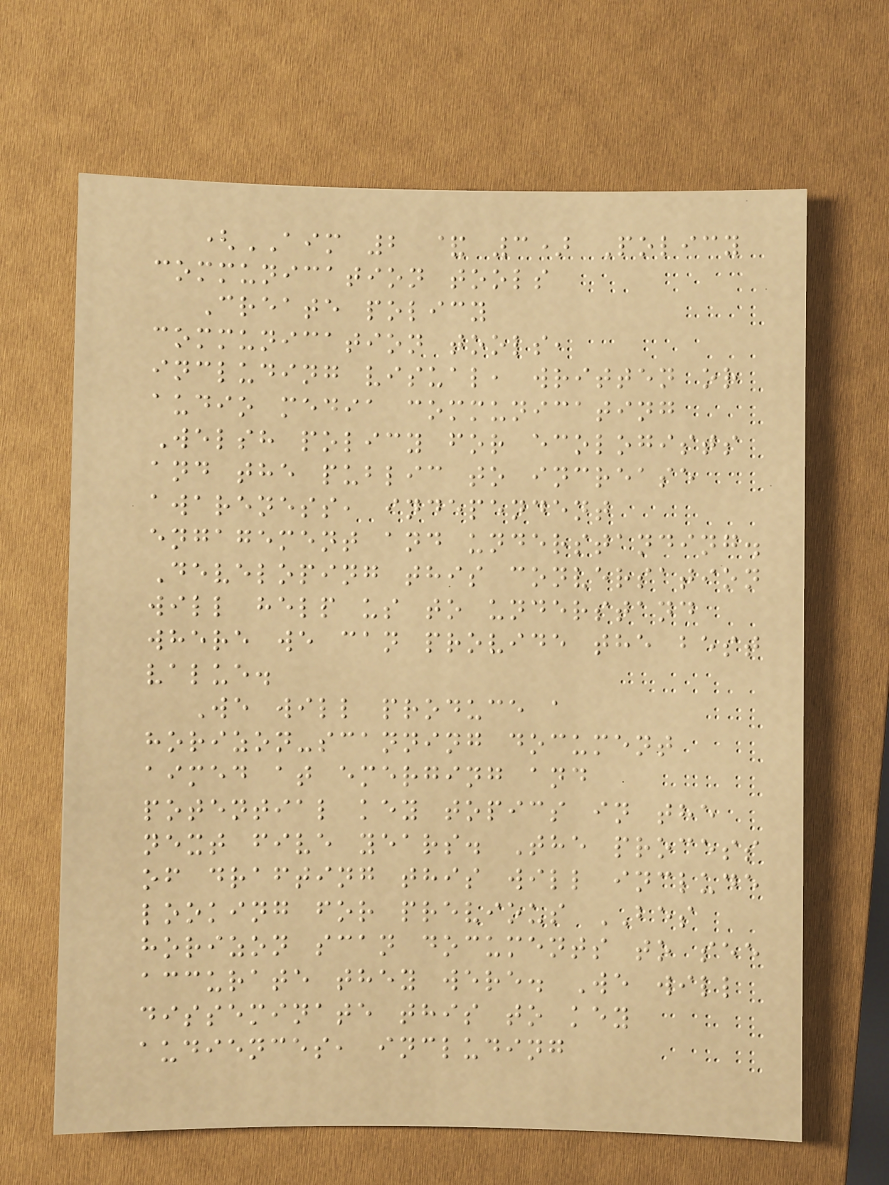(AIM 2 & 3) Policy
communication tools
Create policy
communication tools,
including visual, written or
audio media communicating
Welsh policy for ecologists
and the public to increase
awareness, independent
engagement and understanding.
Developing this conversation
will help us to understand
where we can provide the best
value.
We will produce a
horizon-scanning document
aimed at emerging and
potential key topics in the
next five years. The process
of drafting this will include
looking for previous BES
horizon scan documents to see
accurate they were. We will
disseminate this to key
audiences, including
